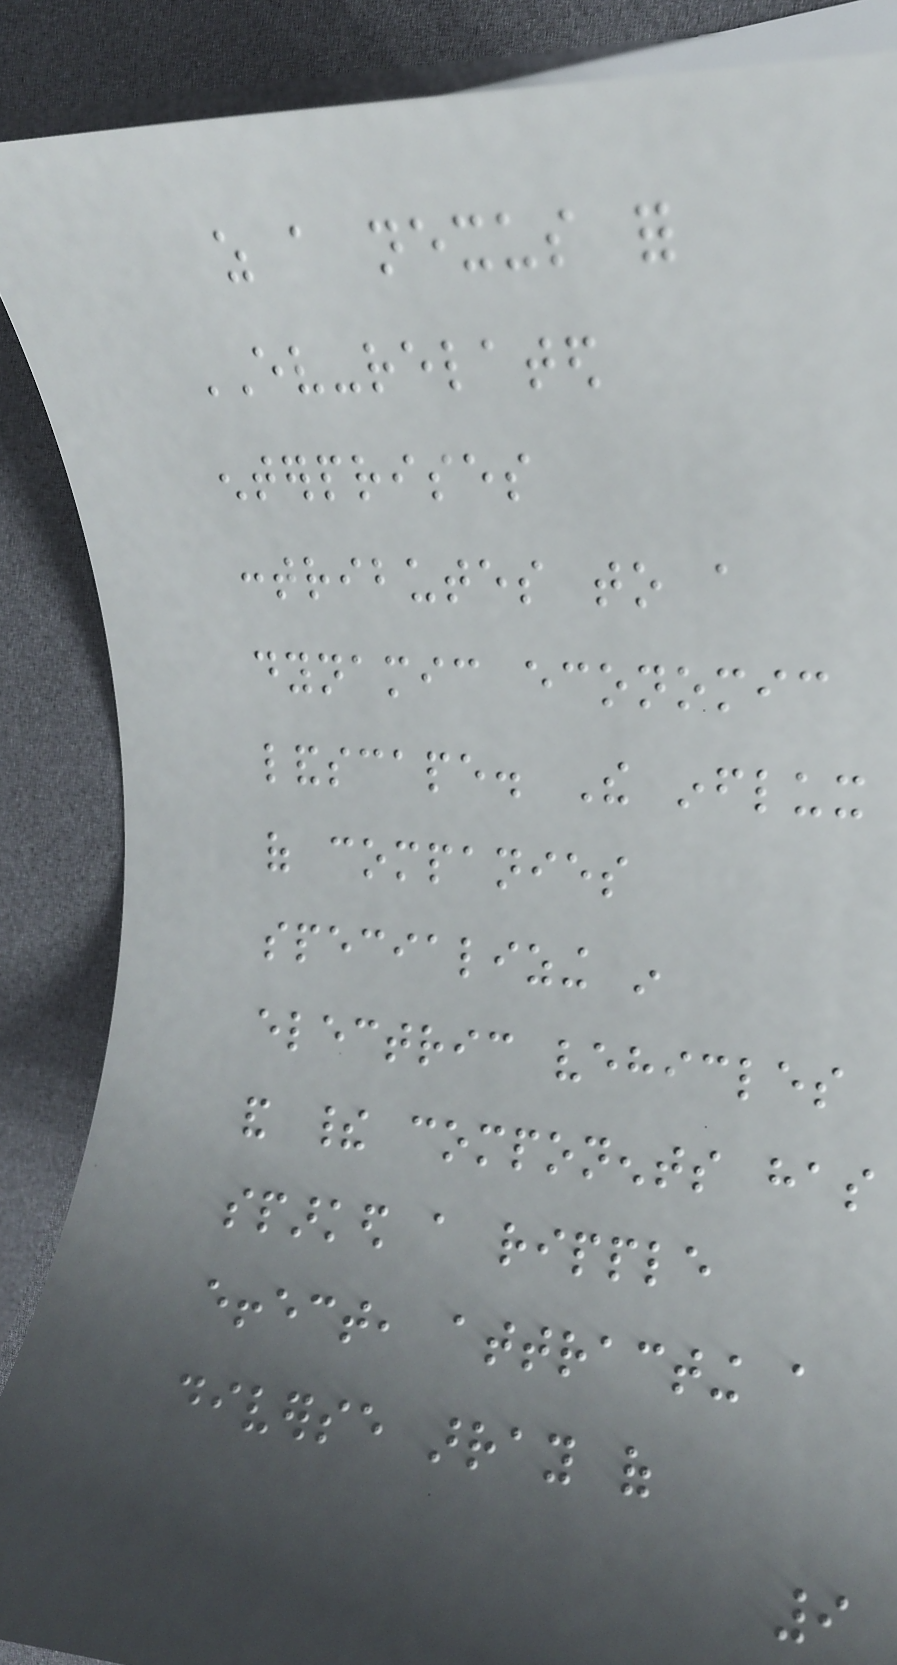as a nexus for
EV-related
enterprises
contributes to a
dynamic economic
landscape. The influx
of companies
specializing in
electric vehicles
and their components has
sparked a ripple
effect, attracting a
diverse array of
9
